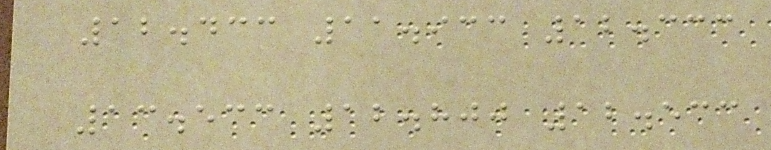12.433 11.933 12.333
13.533 12.800 12.533
